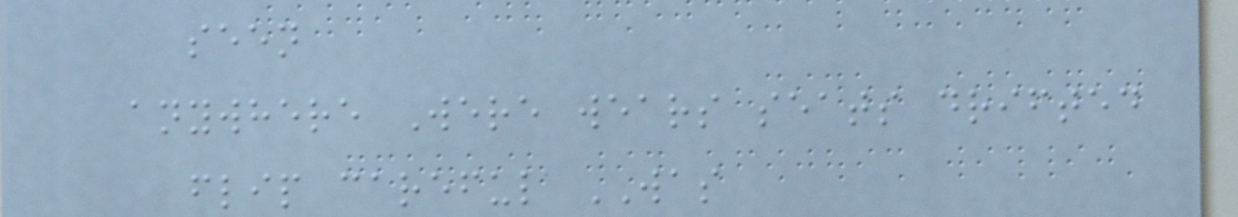seen
anywhere Were wears seats drifted
flip careful WAS
